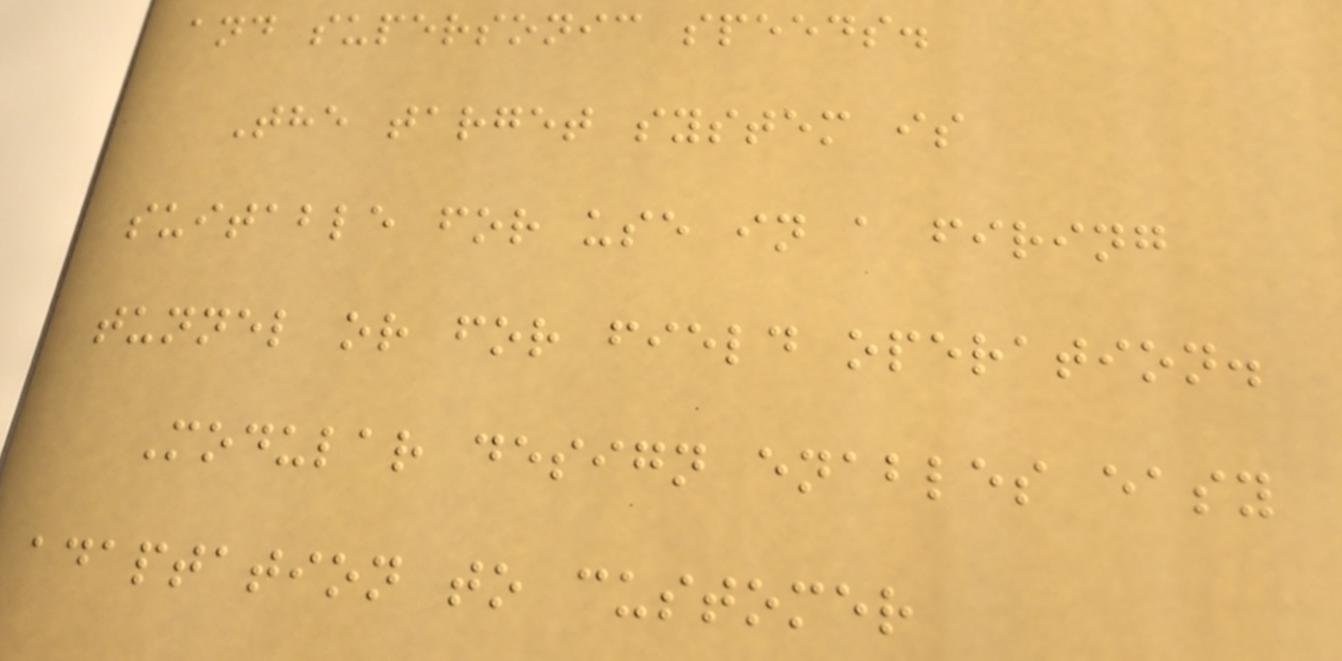and supersonic speeds.
The target system is
suitable for use in a firing
tunnel or for field operation.
Modular design enables easy
adaptation to customer
